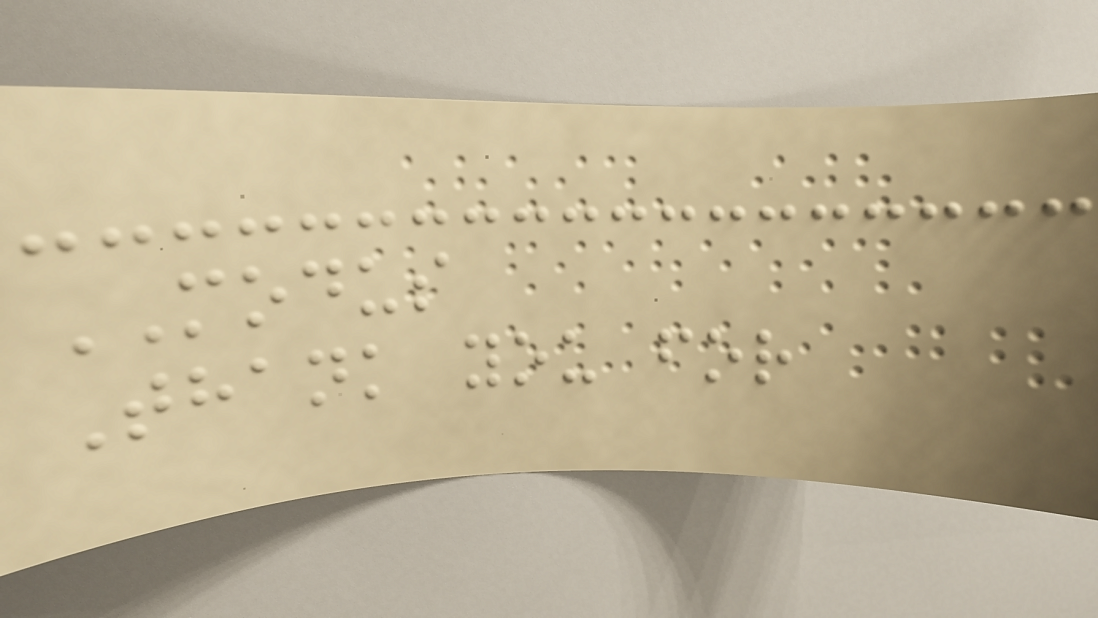MODUS
Thank you for
